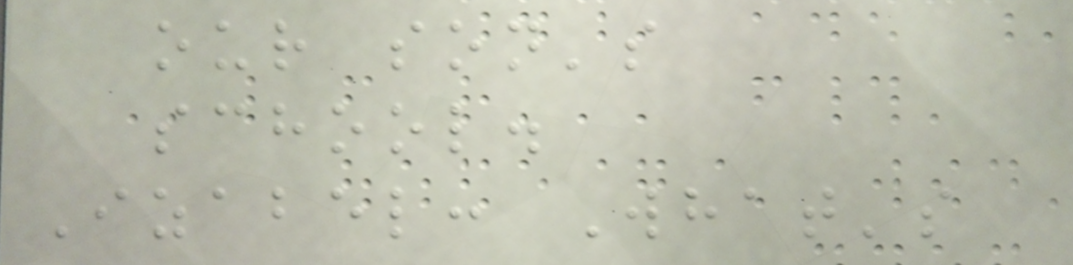our son's
school.
Izabel: What's
